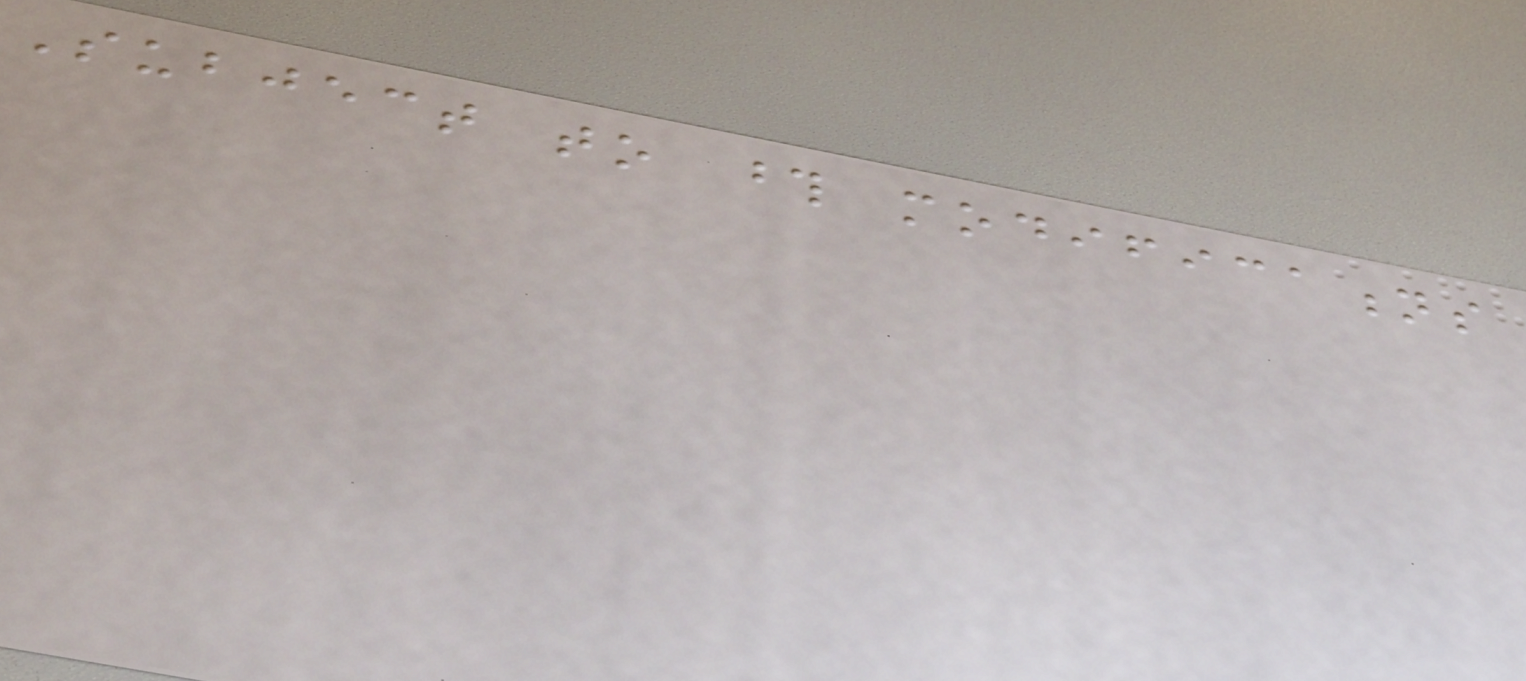Subject to those modifications
